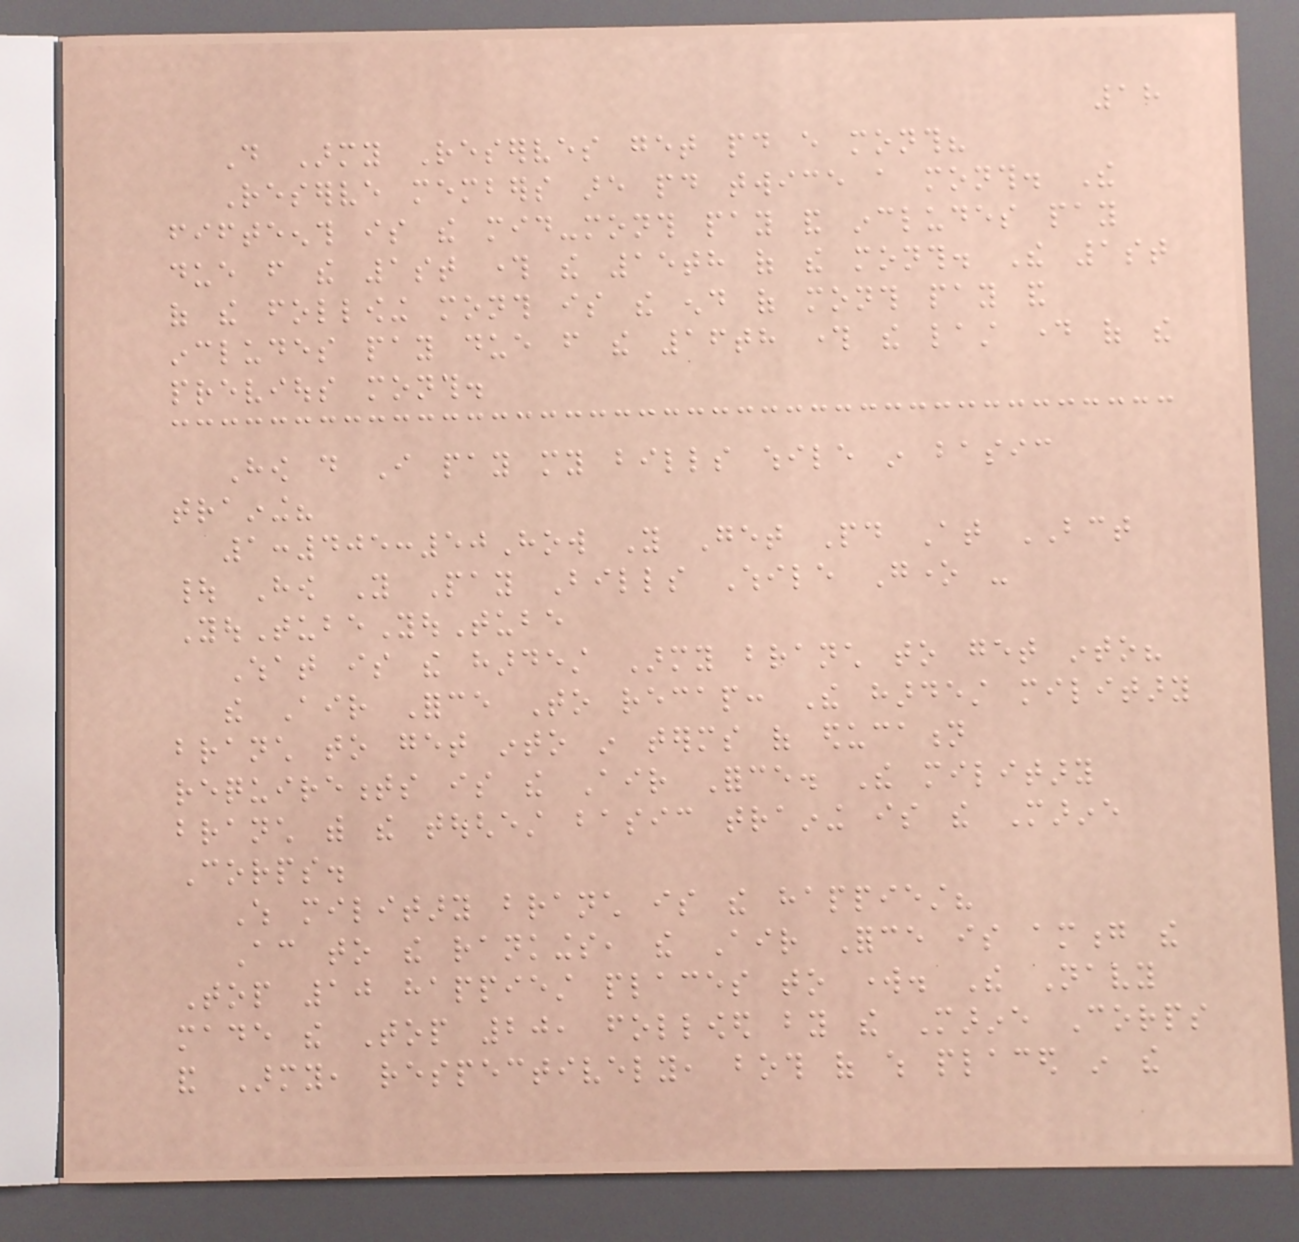18
Do Army Reserves get paid every month?
Reserve members are paid twice a month. The
fifteenth is the mid-month pay and includes pay
due from the 1st through the 15th of the month. The 1st
of the following month is the end of month pay and
includes pay due from the 16th through the last day of the
previous month.
How do I pay my bills while in basic
training?
1:405:50How You Get Paid At BCT
| How You Pay Bills While Gone -
YouTubeYouTube
What is the hardest Army branch to get into?
the Air Force To recap: The hardest military
branch to get into in terms of education
requirements is the Air Force. The military
branch with the toughest basic training is the Marine
Corps.
Which military branch is the happiest?
According to the rankings, the Air Force is among the
Top 10 happiest places to work. The Navy
made the Top 20, followed by the Marine Corps
and Army, respectively, both of which placed in the
